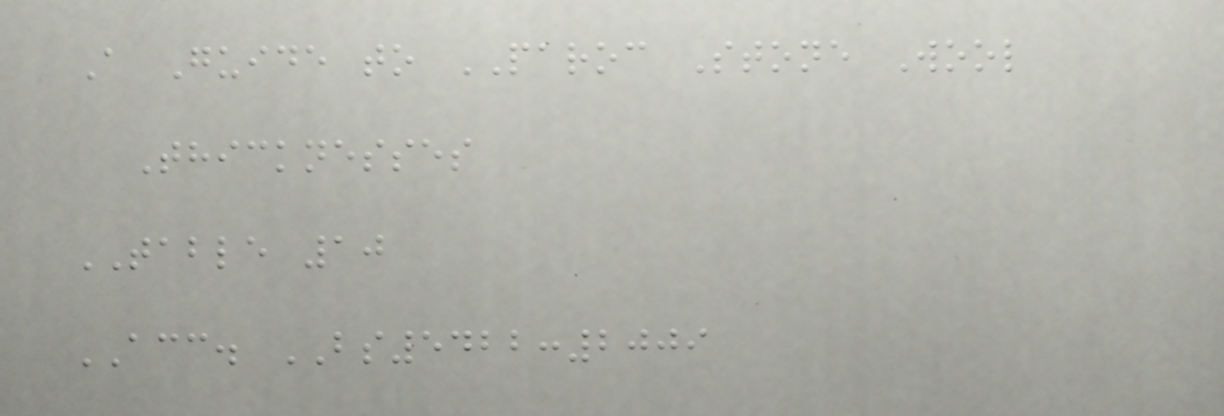A Guide to PAROC Stone Wool
Thicknesses
TABLE 10
ACC. BS5422:2009
